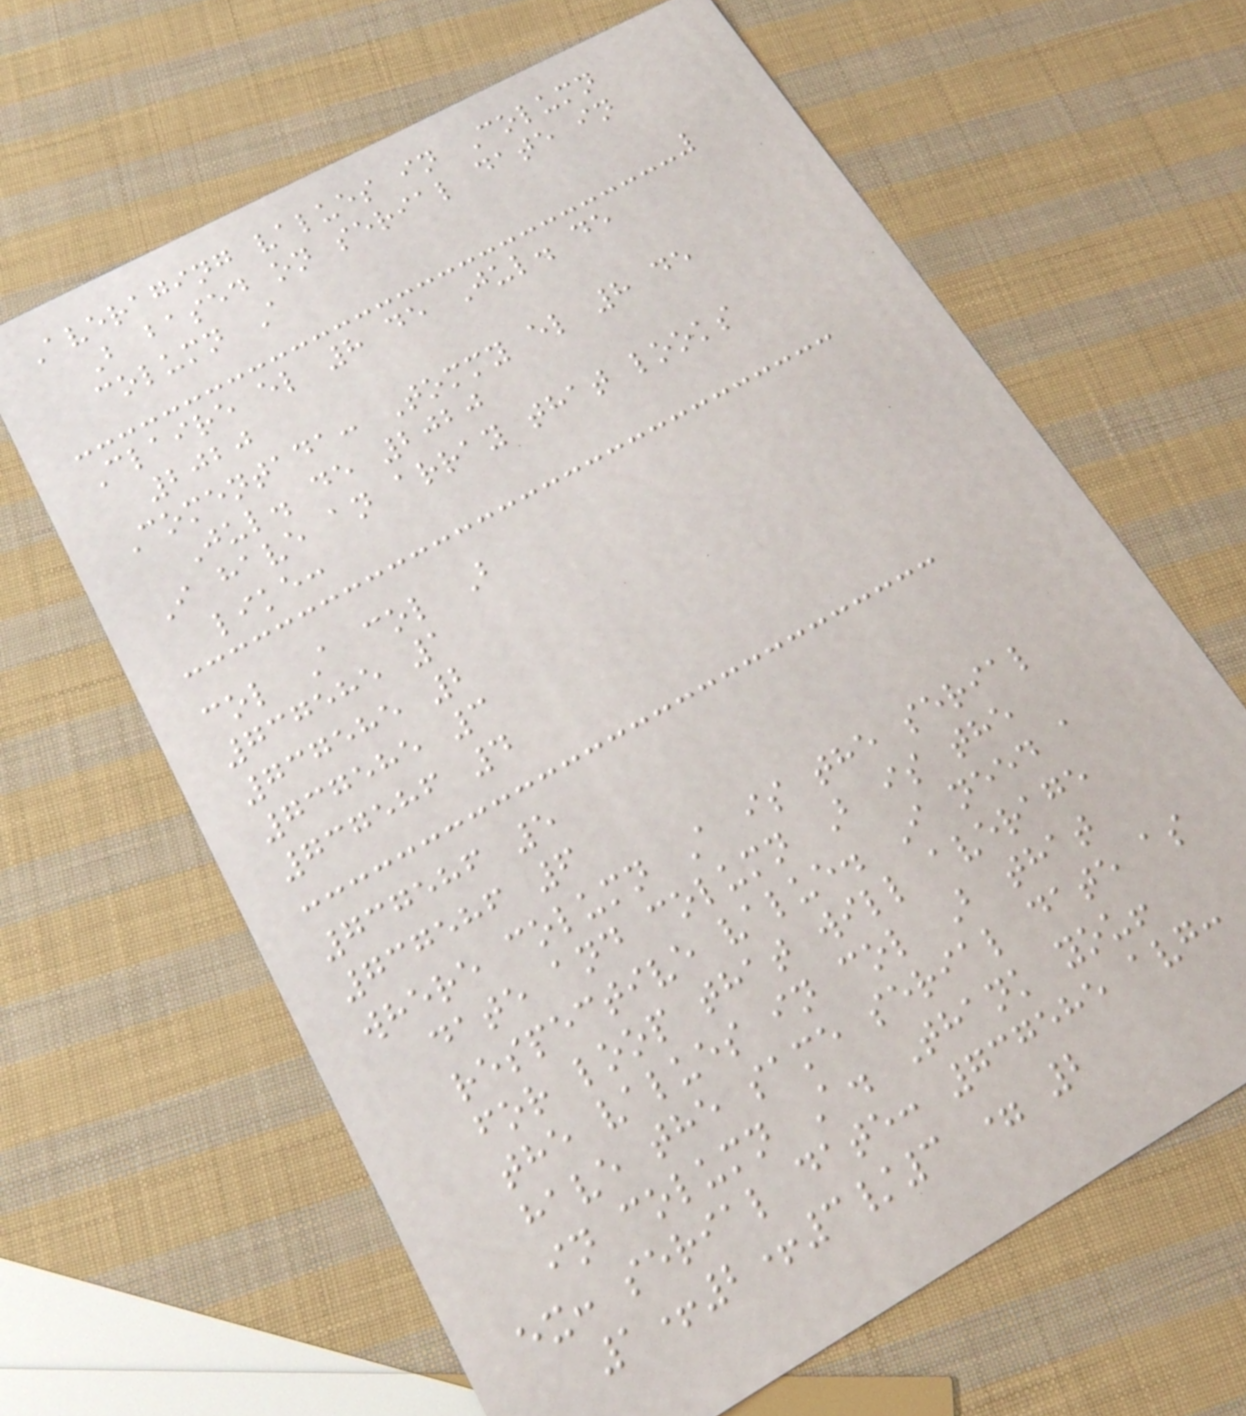Averaging values in Column
B based on serial date in
column A
Claire el 8 de Jul. de
2020
Comentada: Tommy el 8 de
Jul. de 2020
I have an array that looks
like:
col A col B
737585 1
737585 2
737585 3
737586 4
737586 5
737586 6
where column A is the serial
date and column B is the
respective value. I need a
for loop that will average
the values in col B that
have the same serial date as
in column A. Thank you!
ex: serial date: 737585 avg:
1+2+3/3 = 2
